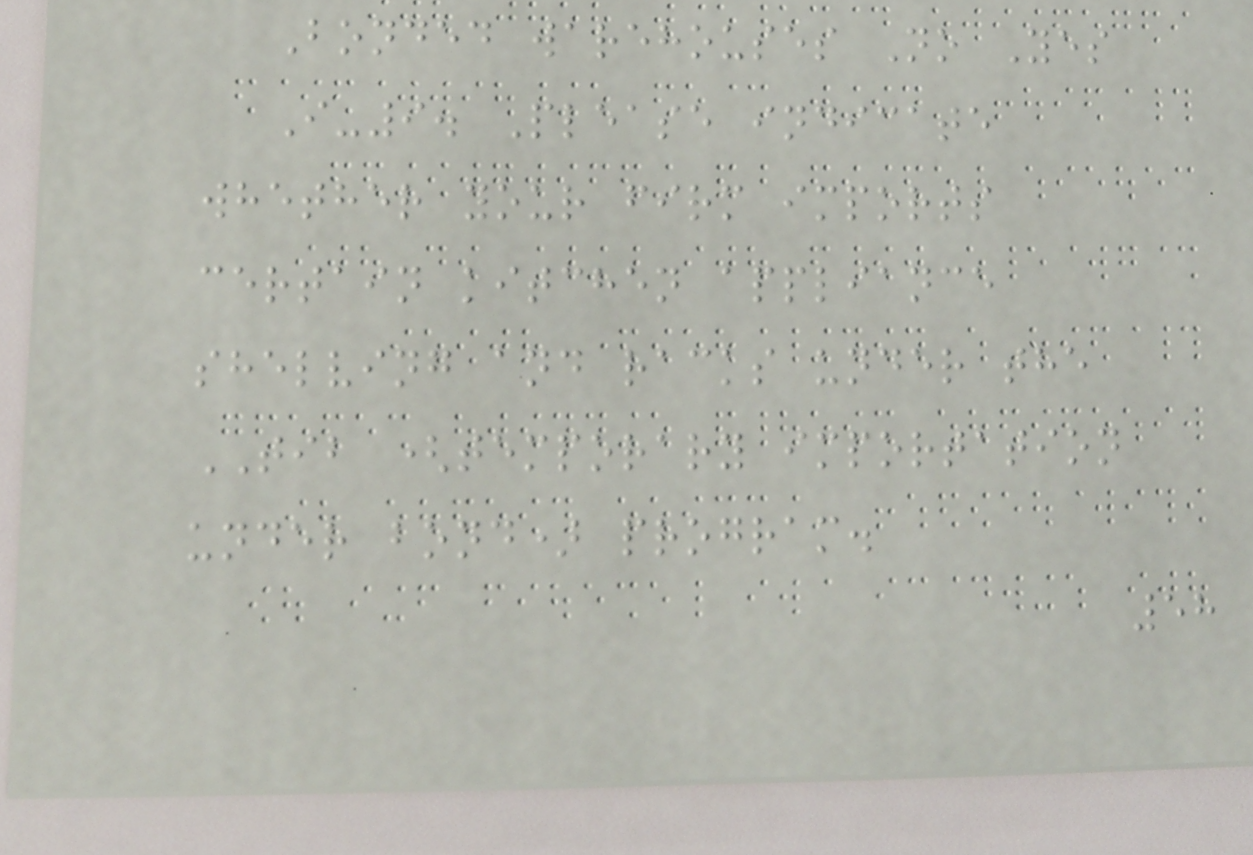Bonded warehouses No Yes
I-9. Please indicate
whether your firm imports
certain kitchen appliance
shelving and racks under the
TIB (temporary importation
under bond) program.
58
